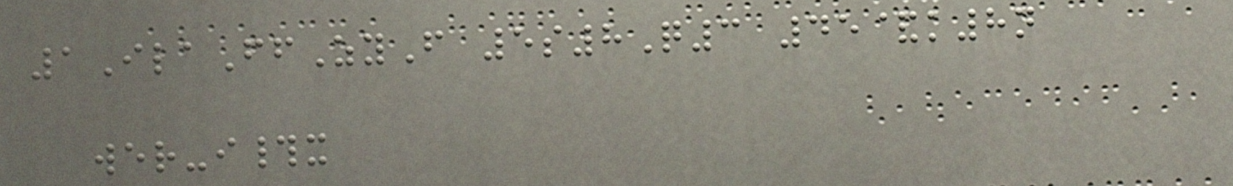1IlaFfZyF 5s8Q3 45&k8n
wer-i#x
